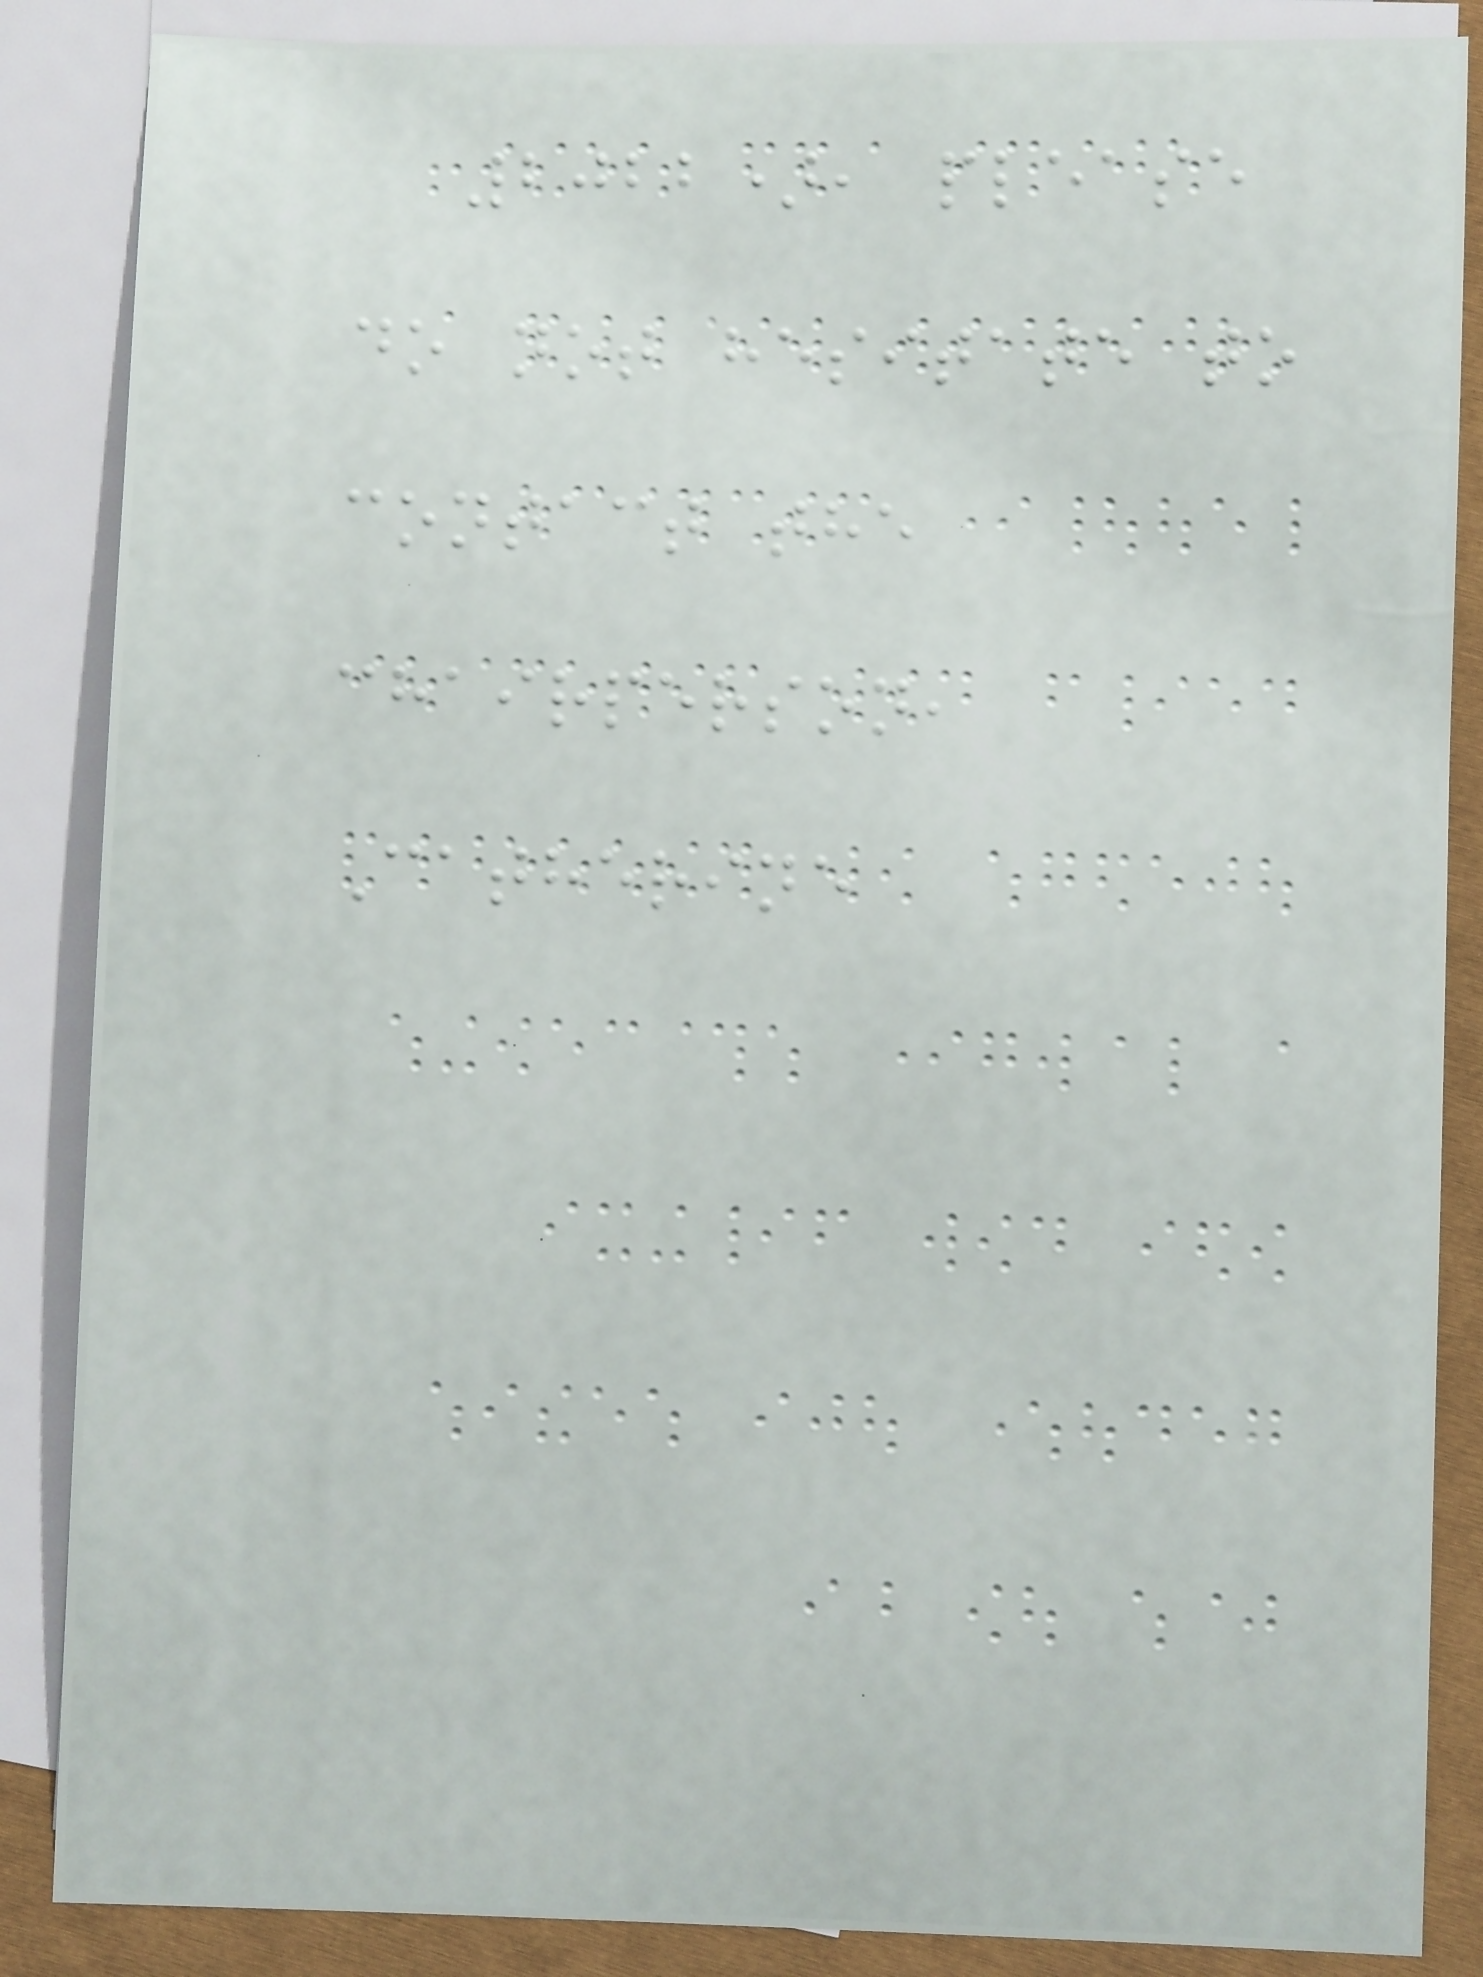2022), please
do not hesitate to
contact the
chairperson,
Catherine
